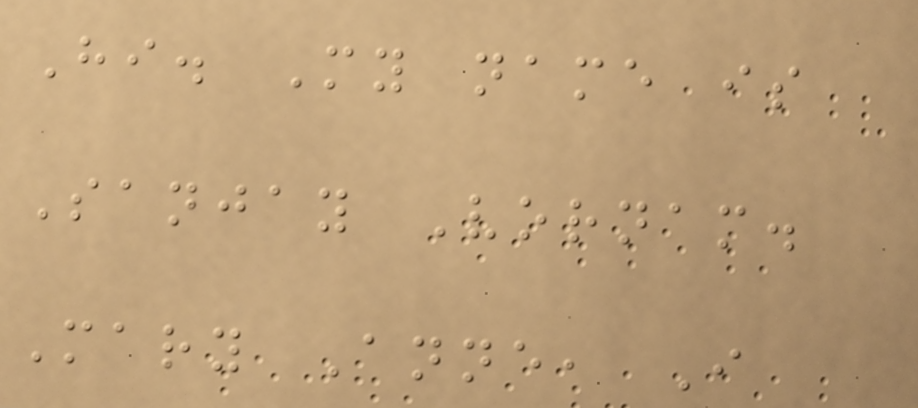Hi. My name is
Sanjay Vornam.
Mary Anne, I
